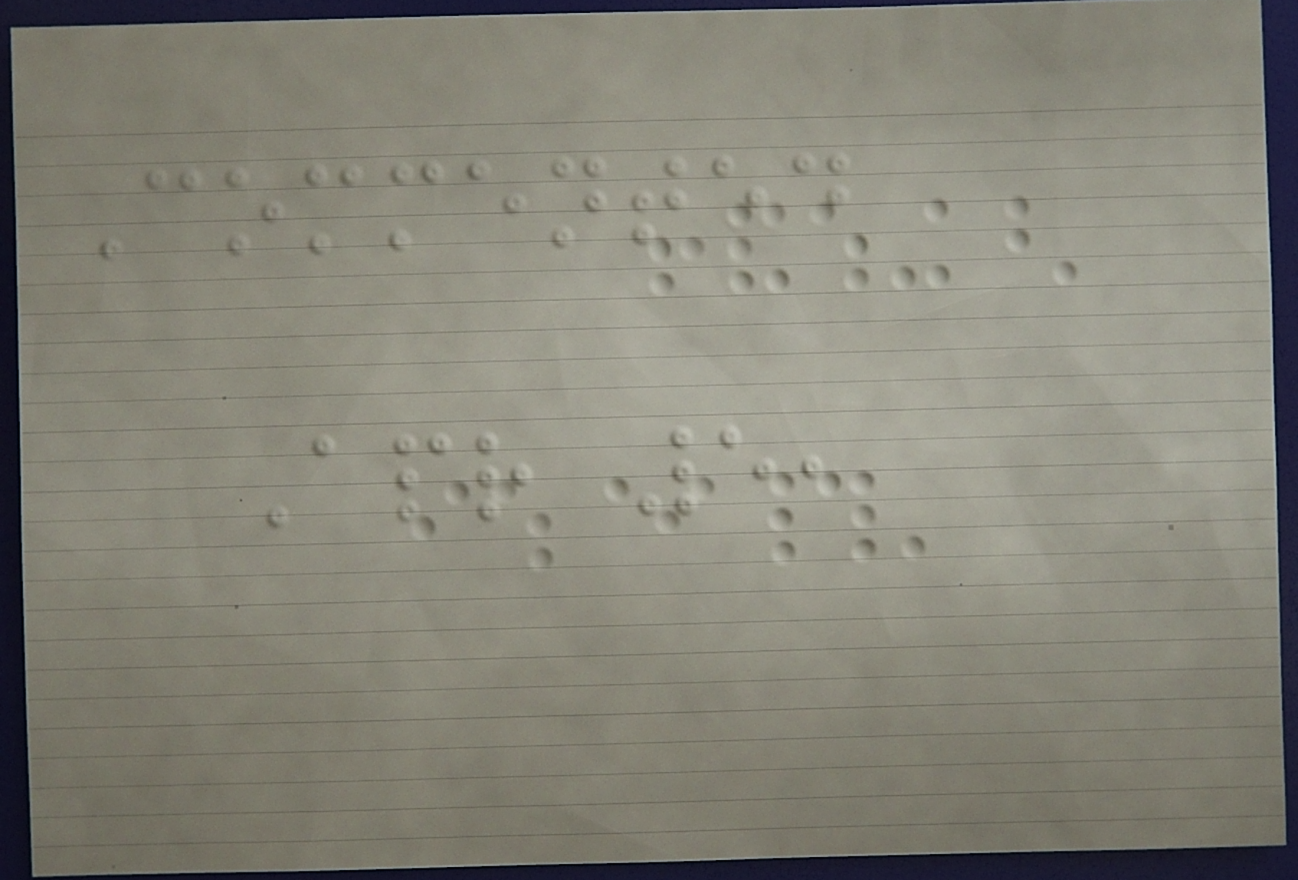Commented
Apr 5,
